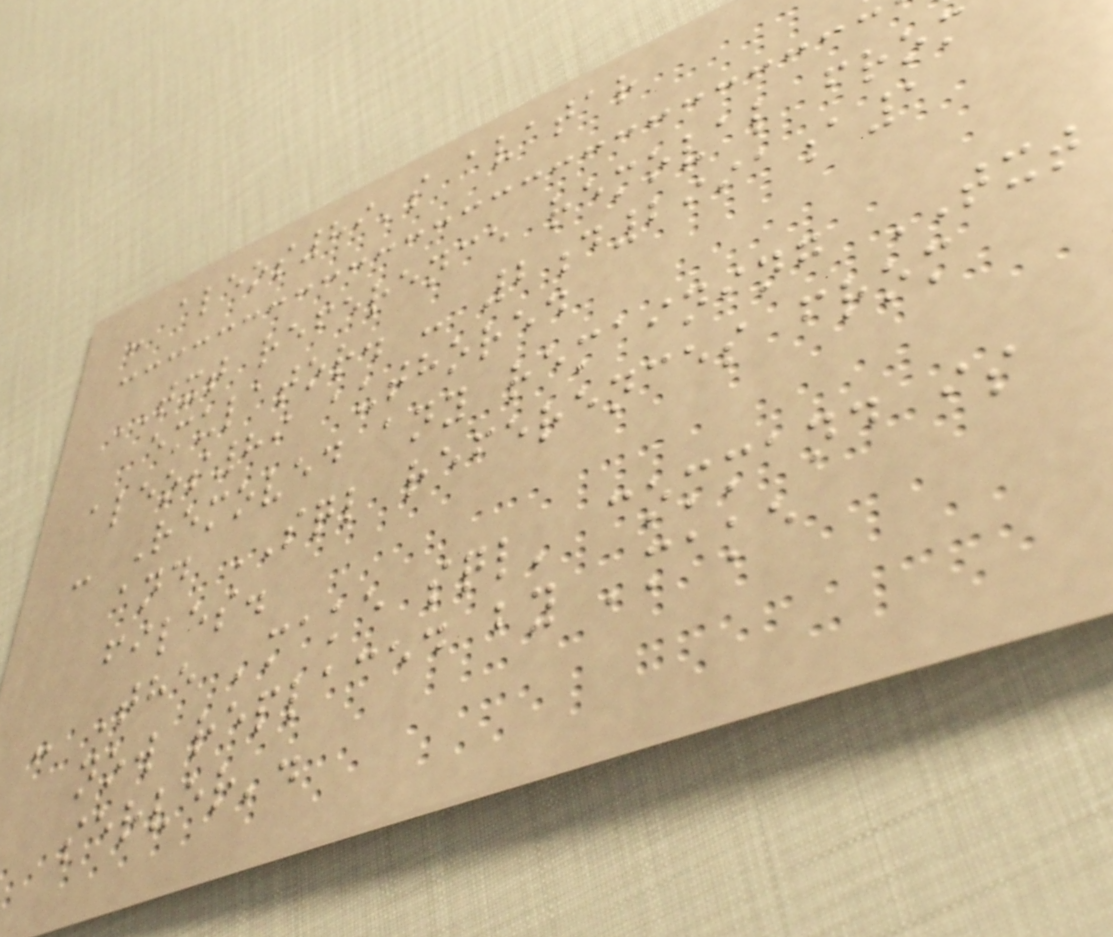- aleos89's avatar
TXT reference removal from
emulator. - 2d2991a1
aleos89 authored
- Removed any remaining TXT
and SQL references from
files.
- The 'make sql' command is
now replaced by 'make
server'.
